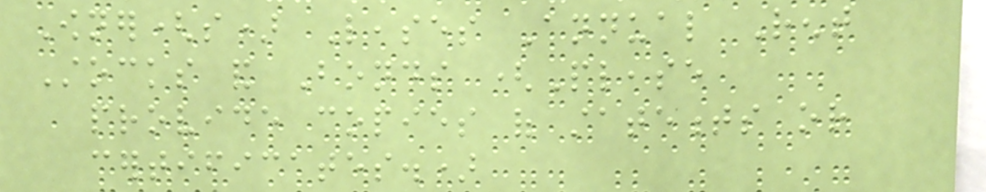Owner(s) Leases Annual Rent
Stocks and Bonds (Please
provide copies of statements or
certificates.)
